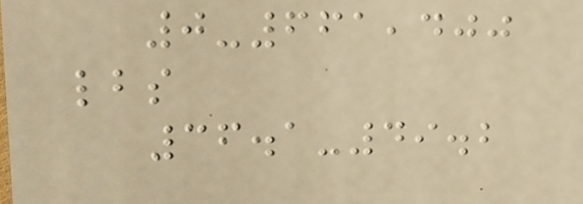0-661,400
lbs
36.1-49.2
